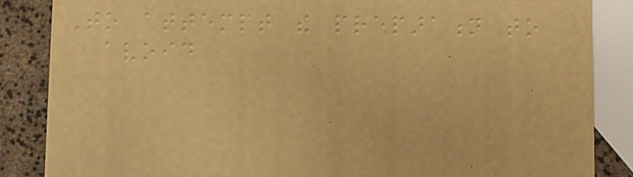To attempt the preparation to
avoid
